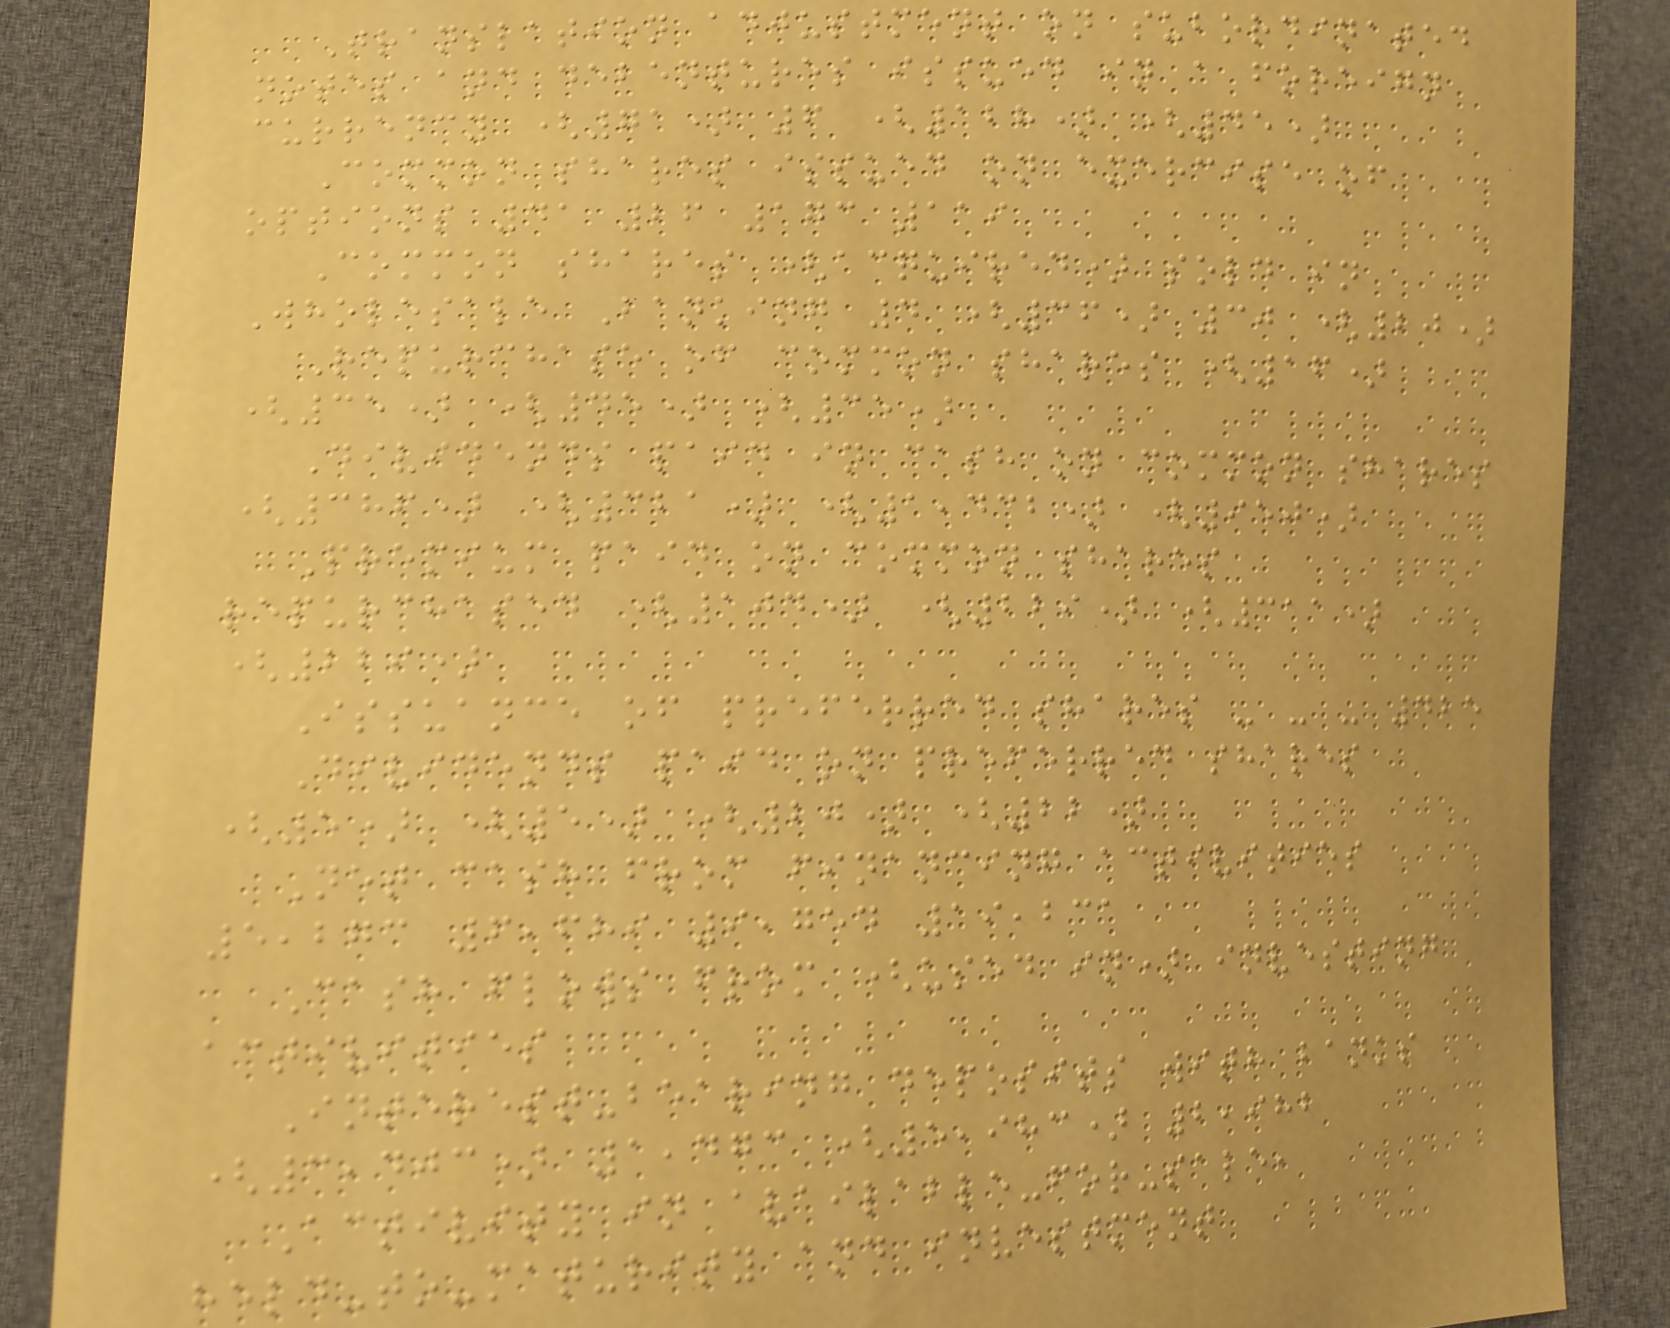Translation adjustment on subordinated
notes and debentures issued in a foreign
currency (71) 6 (128) (45)
Common shares issued on exercise of
options 41 26 173 119
Common shares (acquired) sold in
Wholesale Banking 4 (36) 30 (20)
Repurchase of common shares (16)
(35) (45) (35)
Dividends paid in cash on common shares
(386) (321) (1,432) (950)
Premium paid on common shares
repurchased (104) (229) (311)
(229)
Issuance of preferred shares - - - 425
Dividends paid on preferred shares
(5) (5) (20) (22)
Net cash from financing activities
5,273 6,689 9,754 19,231
Cash flows from (used in) investing
activities
Interest-bearing deposits with banks
(3,403) 1,473 (5,983) 2,982
Activity in available-for-sale,
held-to-maturity and investment
